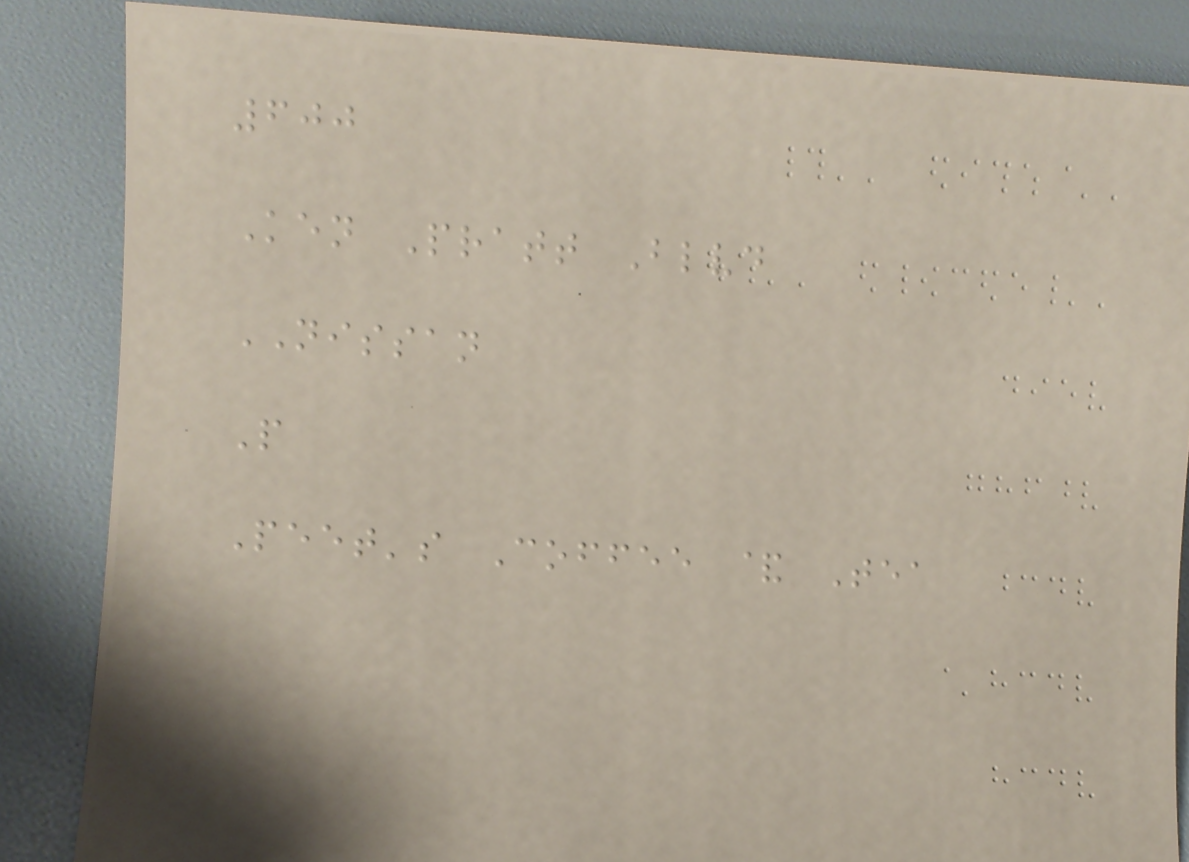600
Ken Pratt Blvd
NISSAN
P
Peet's Coffee & Tea
